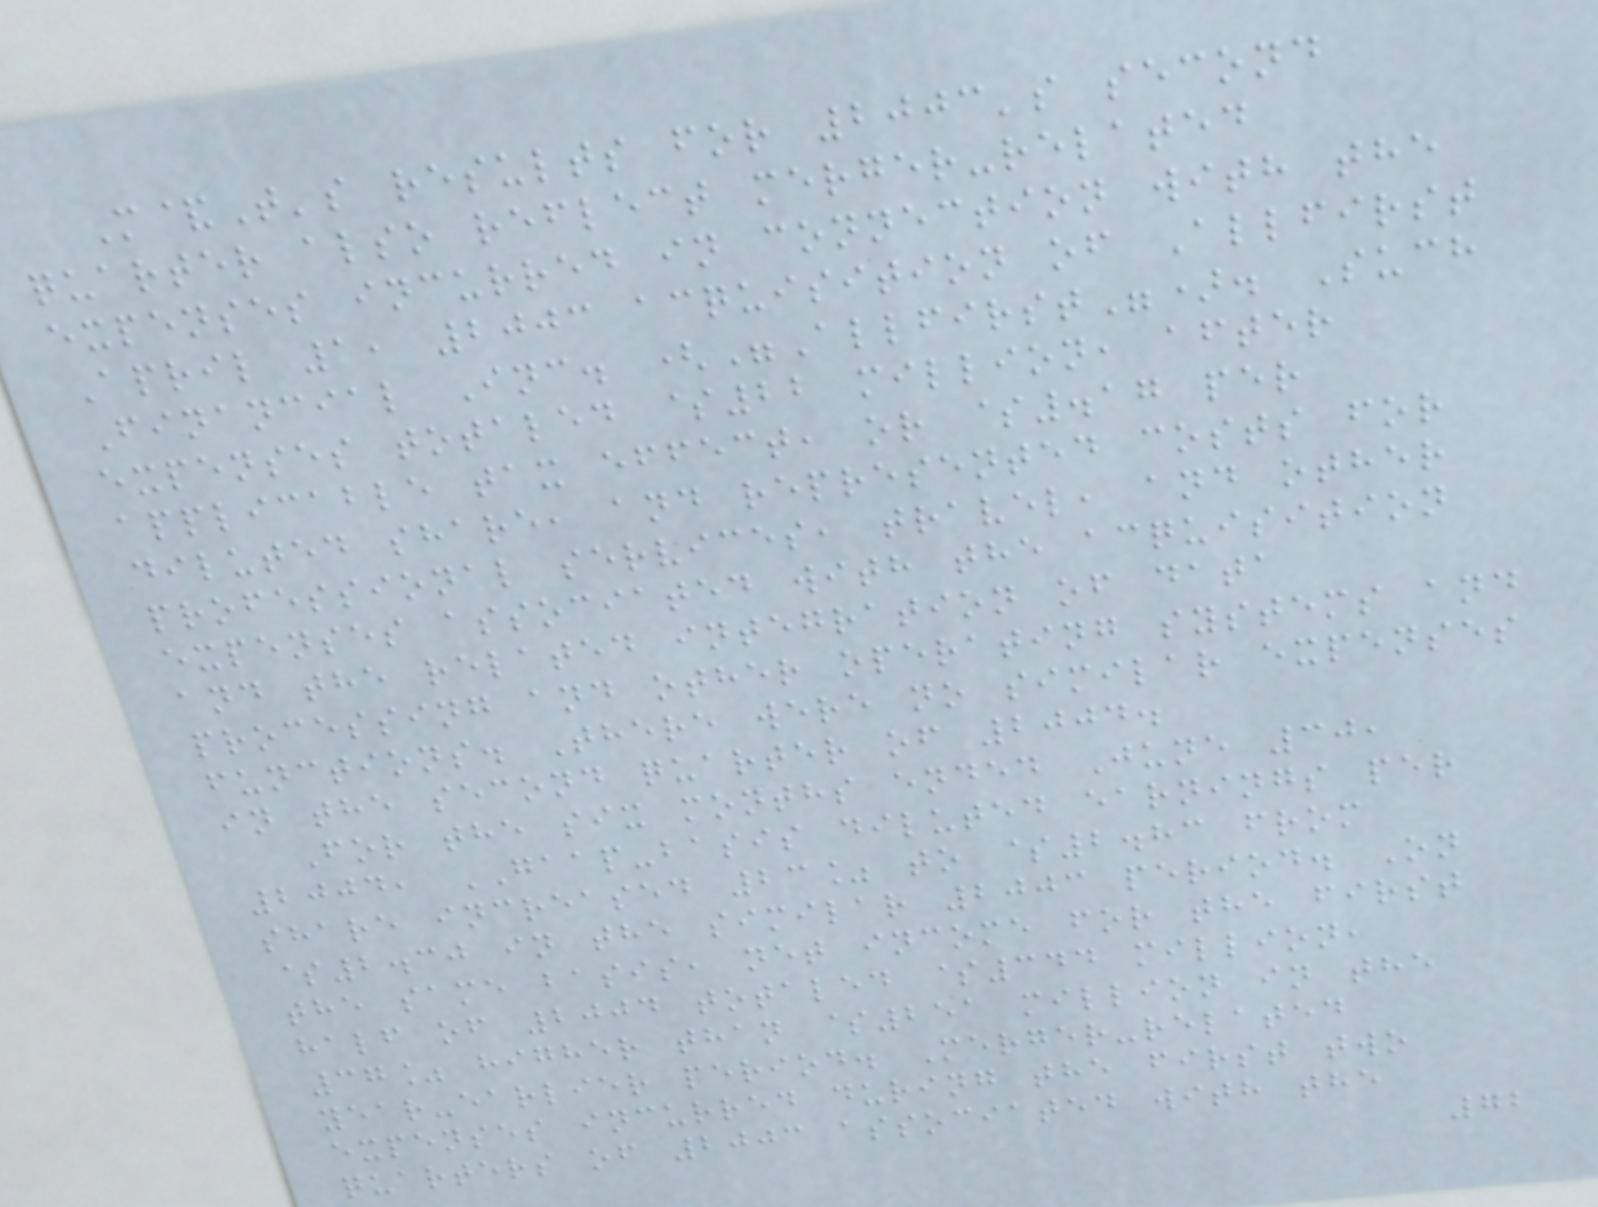M&T's results for 2003's second
quarter also reflect merger-related
expenses incurred in connection with the
April 1, 2003 acquisition of Allfirst
Financial Inc. ("Allfirst"). Such
expenses totaled $22 million, after
applicable tax effect, or $.17 per
diluted share, and represented costs for
professional services, travel, and other
expenses associated with the acquisition
and the related integration of data
processing and other operating systems and
functions. There were no similar expenses
in the second quarter of 2004.
For the six months ended June 30,
2004, GAAP-basis diluted earnings per
share increased 23% to $2.83 from
$2.30 in the similar 2003 period. On
the same basis, net income for the first
half of 2004 totaled $344 million,
37% higher than $251 million in the
year-earlier period. Merger-related
expenses incurred during the first two
quarters of 2003 associated with the
72
